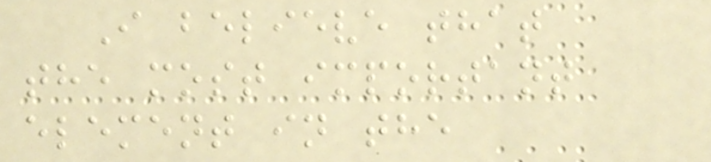I believe that
the most important
element in the
